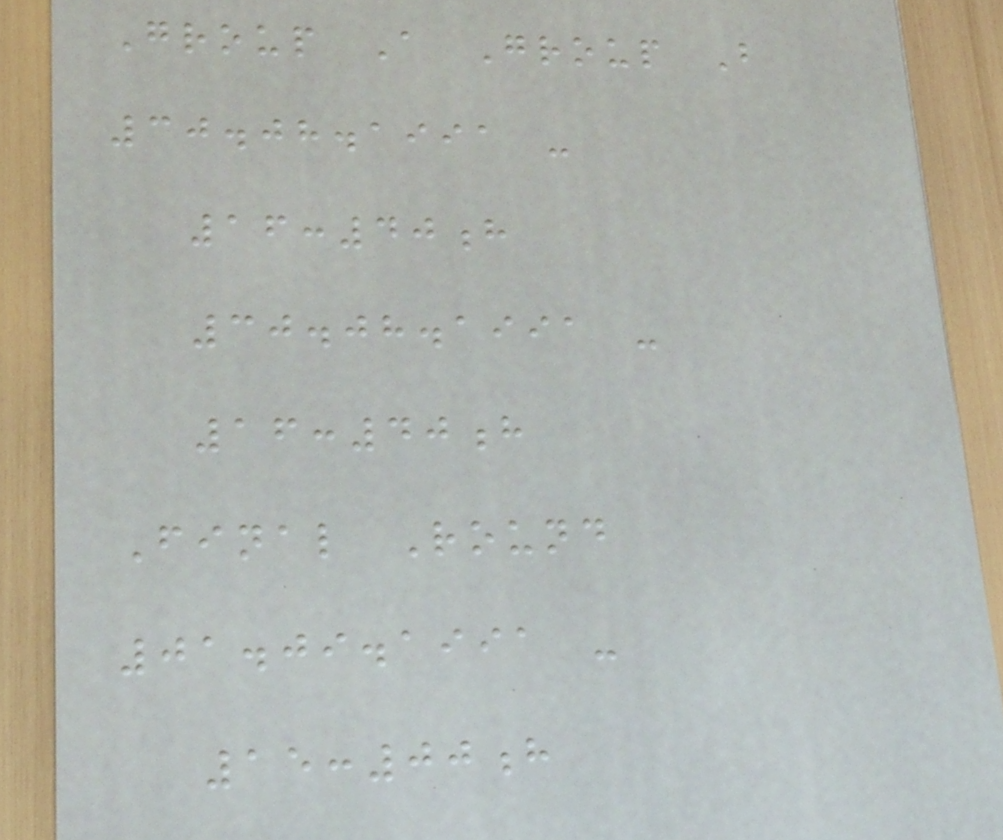Group A Group B
30.08.1991 -
16:40h
30.08.1991 -
16:40h
Final Round
01.09.1991 -
15:00h
